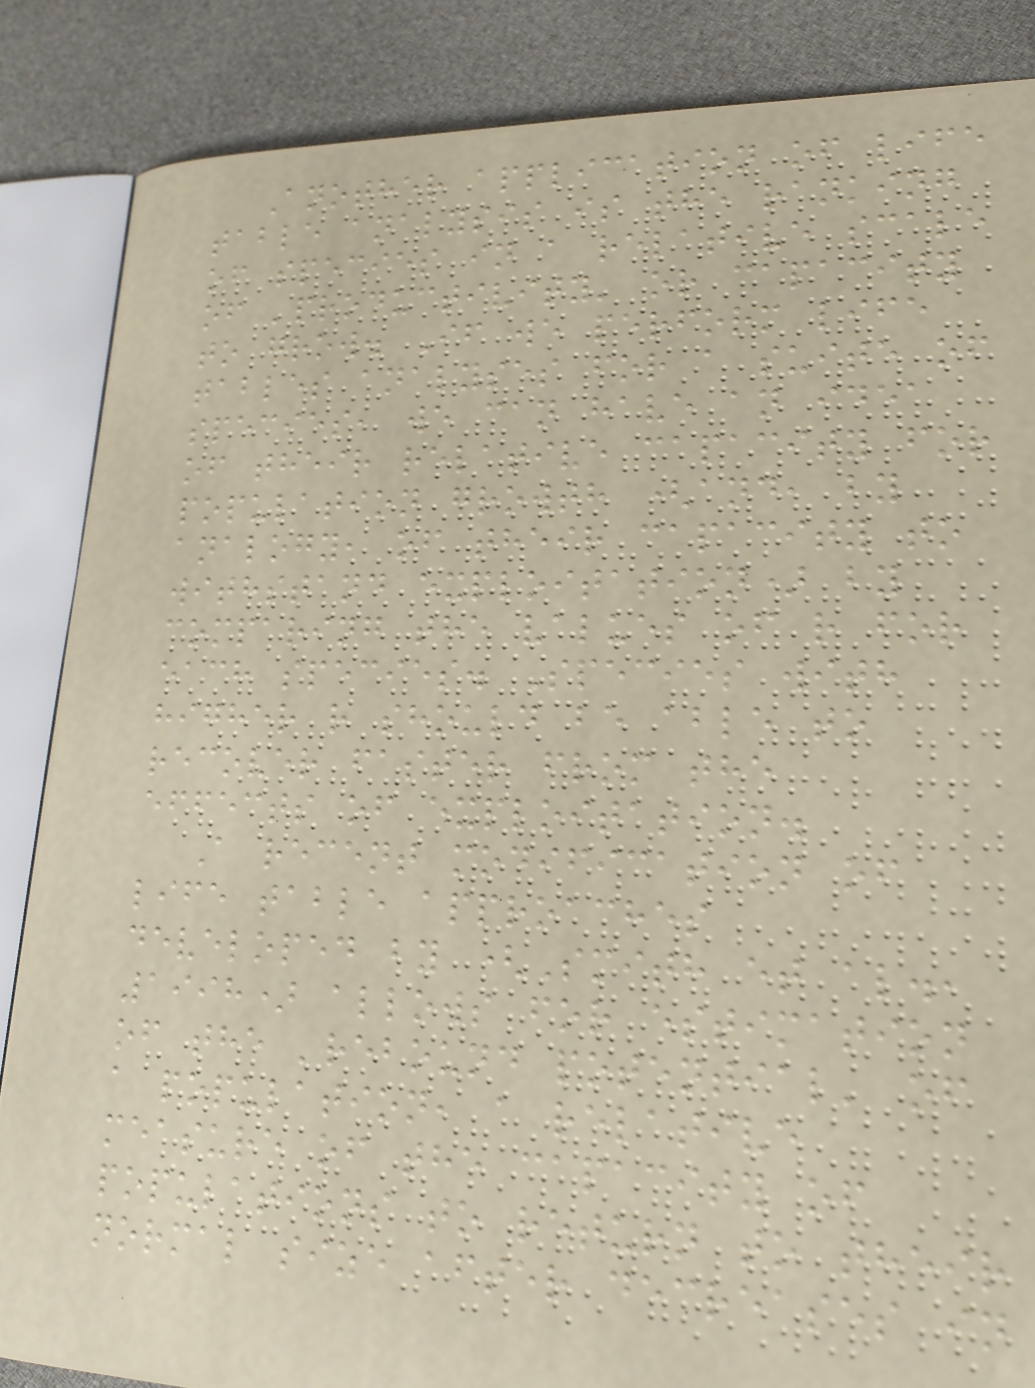Another application of life
table analysis is the ranking
of species in a relative scale
of 'productivity' or capacity
to grow. If we perform life
tables analyses for a suite of
species, we can have an idea
of their relative capacity for
population growth (and, by
analogy, of their capacity to
withstand exploitation) by
comparing the values of r for
each species. Species with
higher r should be able to
recover faster from the
effects of exploitation.
A recent modification of
life table approaches
developed by (Smith et al.,
1998) allows for estimation
of the 'rebound potential' of
a population, a relative
measure of the capacity of
populations to return to their
normal size after decreases in
